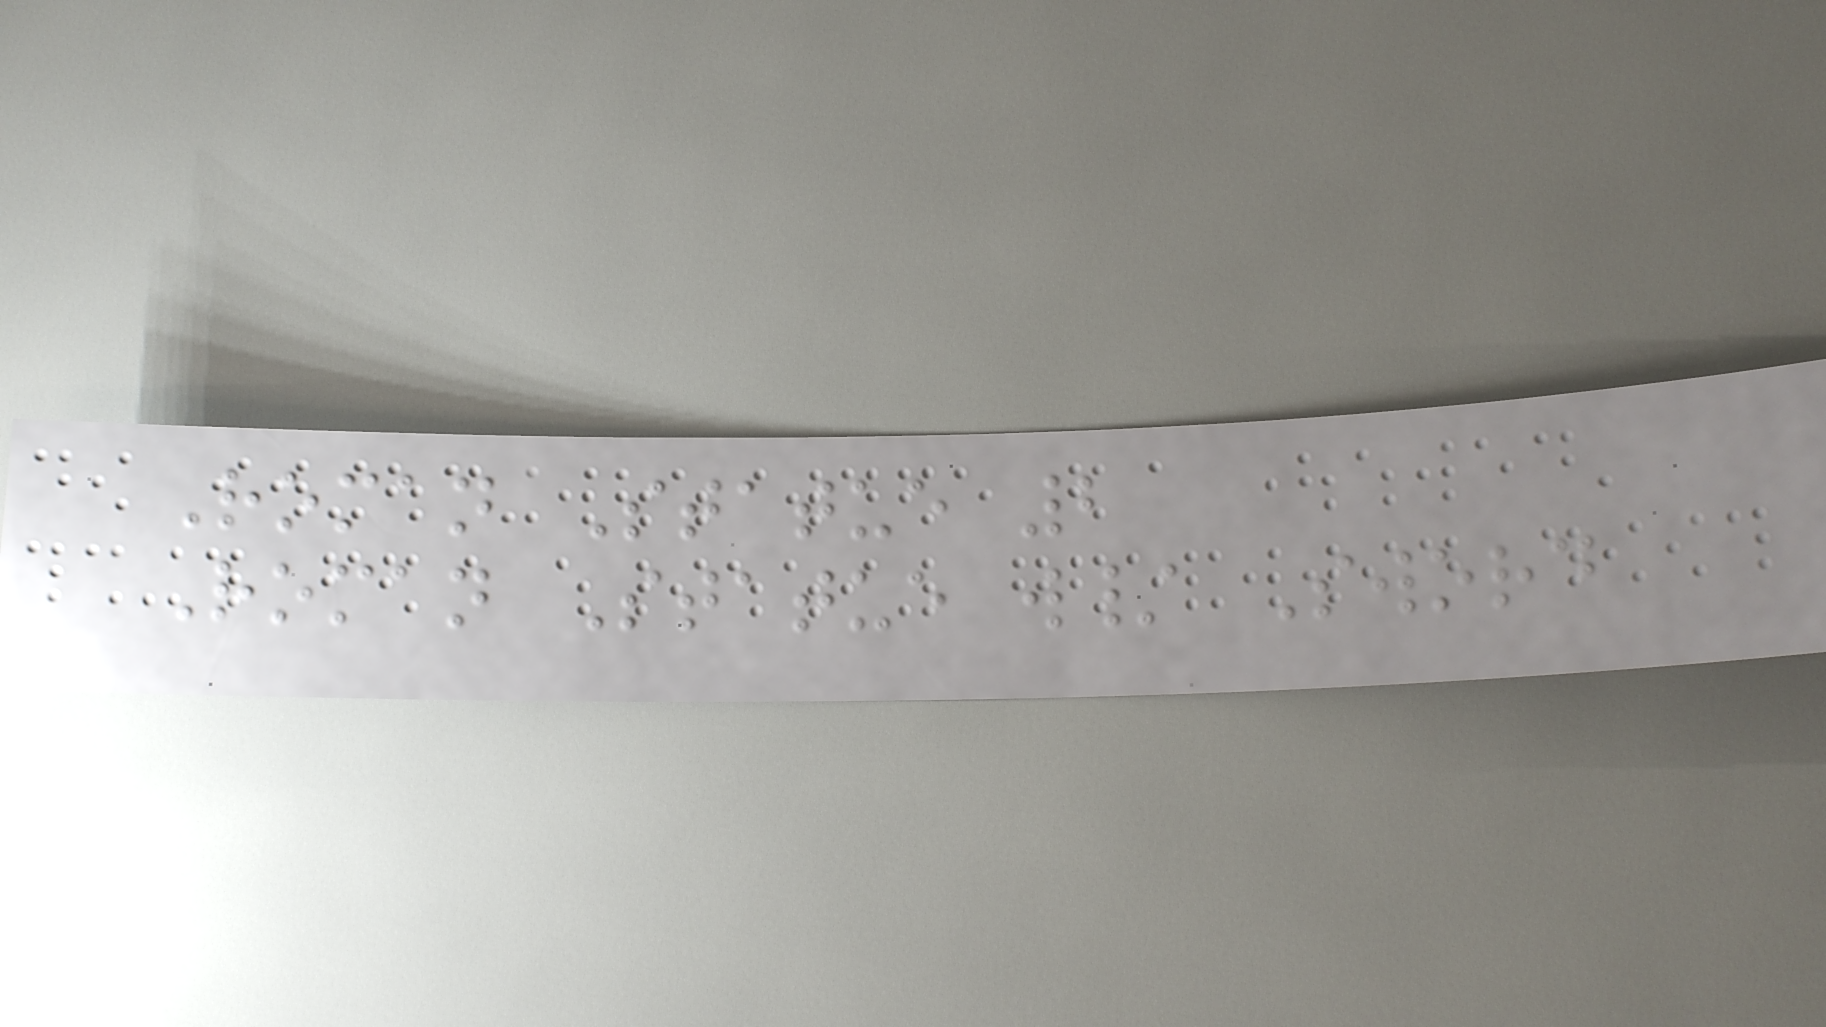Roman Statue 2
Roman Statue w/ Sword
